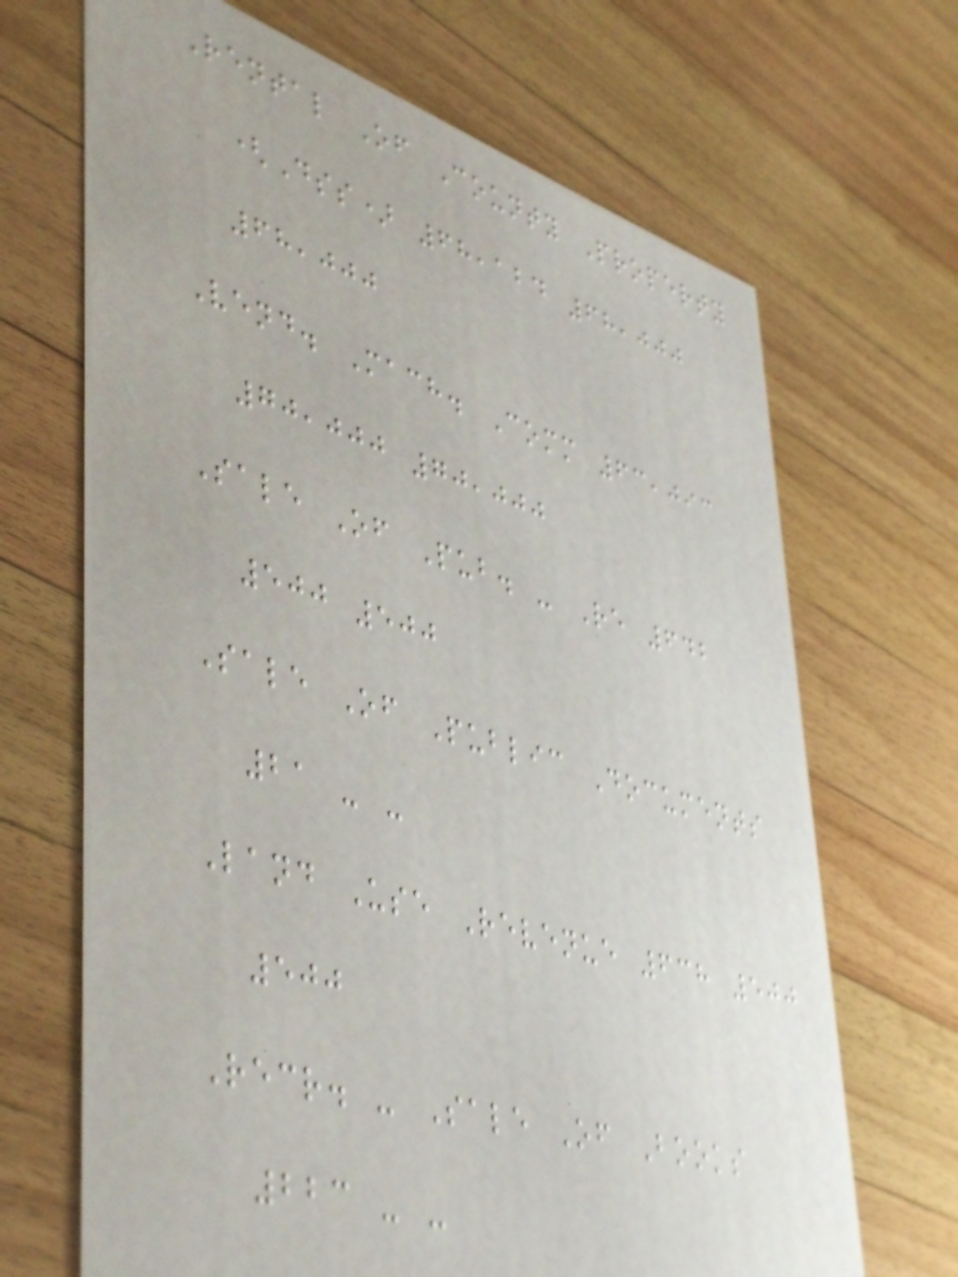Rental Of County Property
(Dss) 68,124 68,000
68,000
Vend. Mach. Comm 63,093
70,000 70,000
Sale Of Pub. - Re 642
500 500
Sale Of Public Documents
21 - -
Land Use Revenue 638 500
500
Recr. - Sale Of Books
223 - -
